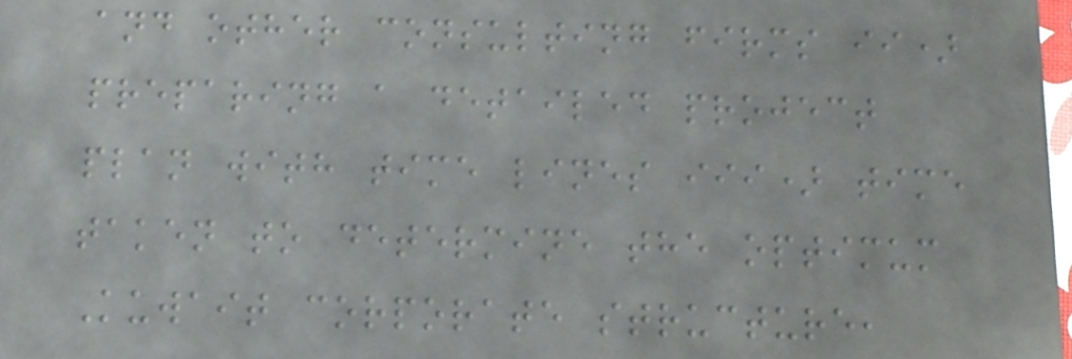and other consulting firms ii)
preparing a detailed project
plan with time lines iii) time
taken to determine the optimum
Kuwait corporate structure,
